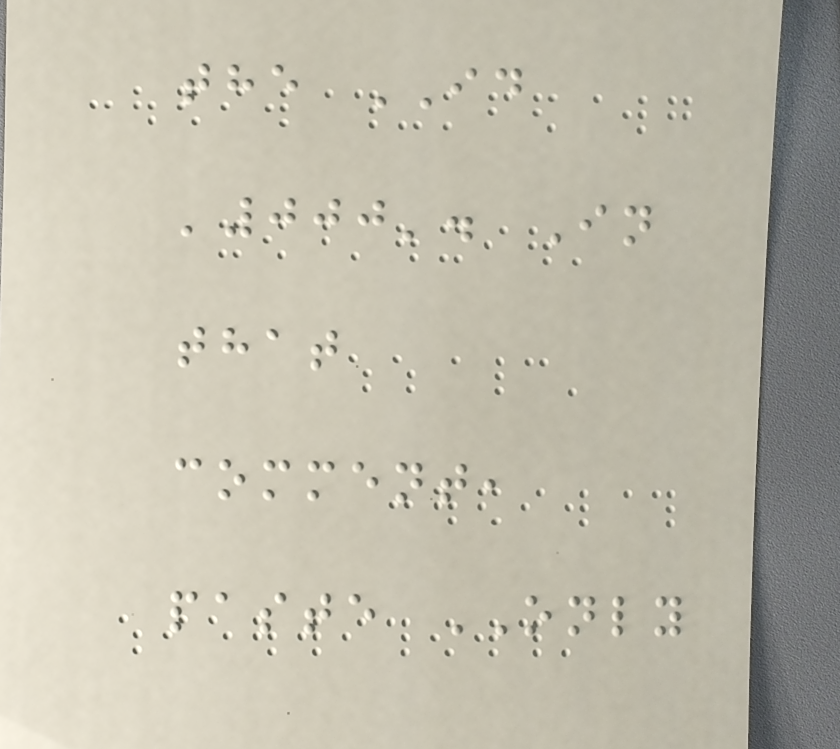the ID
'000'. In
that
comment,
paste ONLY
